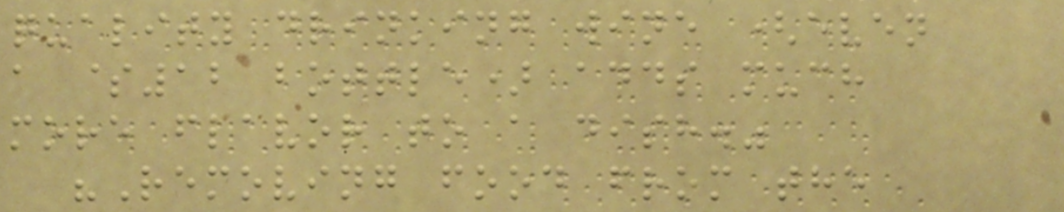quality drinking wine (even
a $12 bottle) adds much
more flavor to a dish."
"Removing food from the
